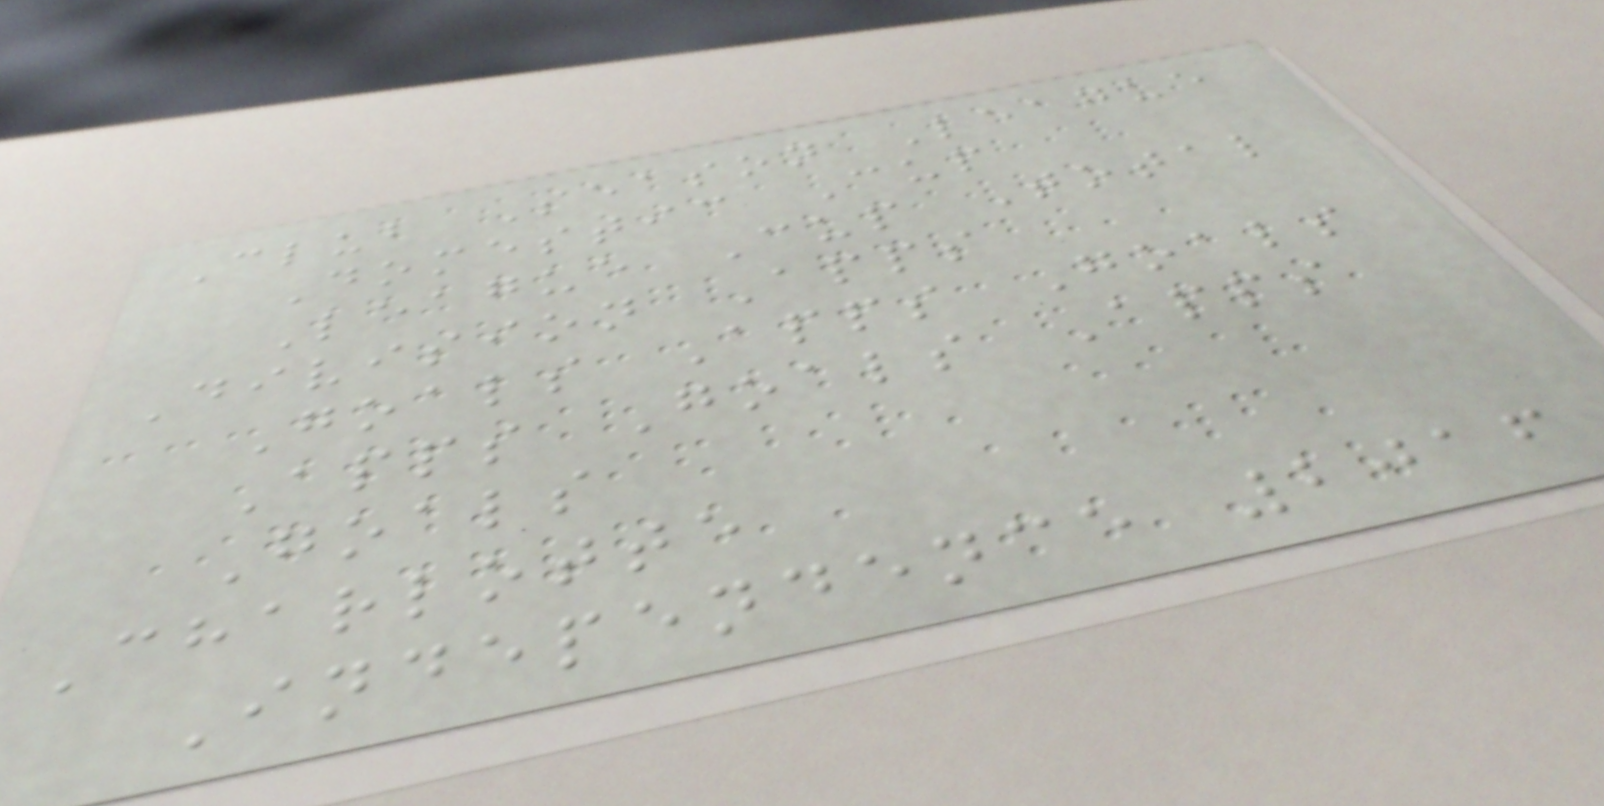Club Season League
Domestic Cup
League Cup Total
Division Apps
Goals Apps Goals
Apps Goals Apps
Goals
Charlotte
Independence 2016
